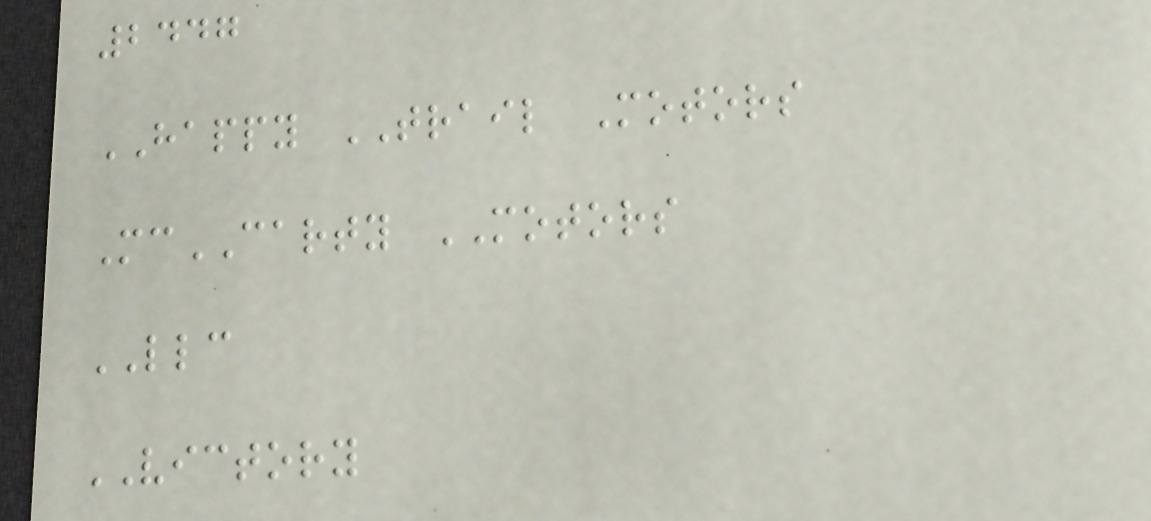2447
HAPPY TRAIL Motors
McCARTY MOTORS
LLC
VICTORY
